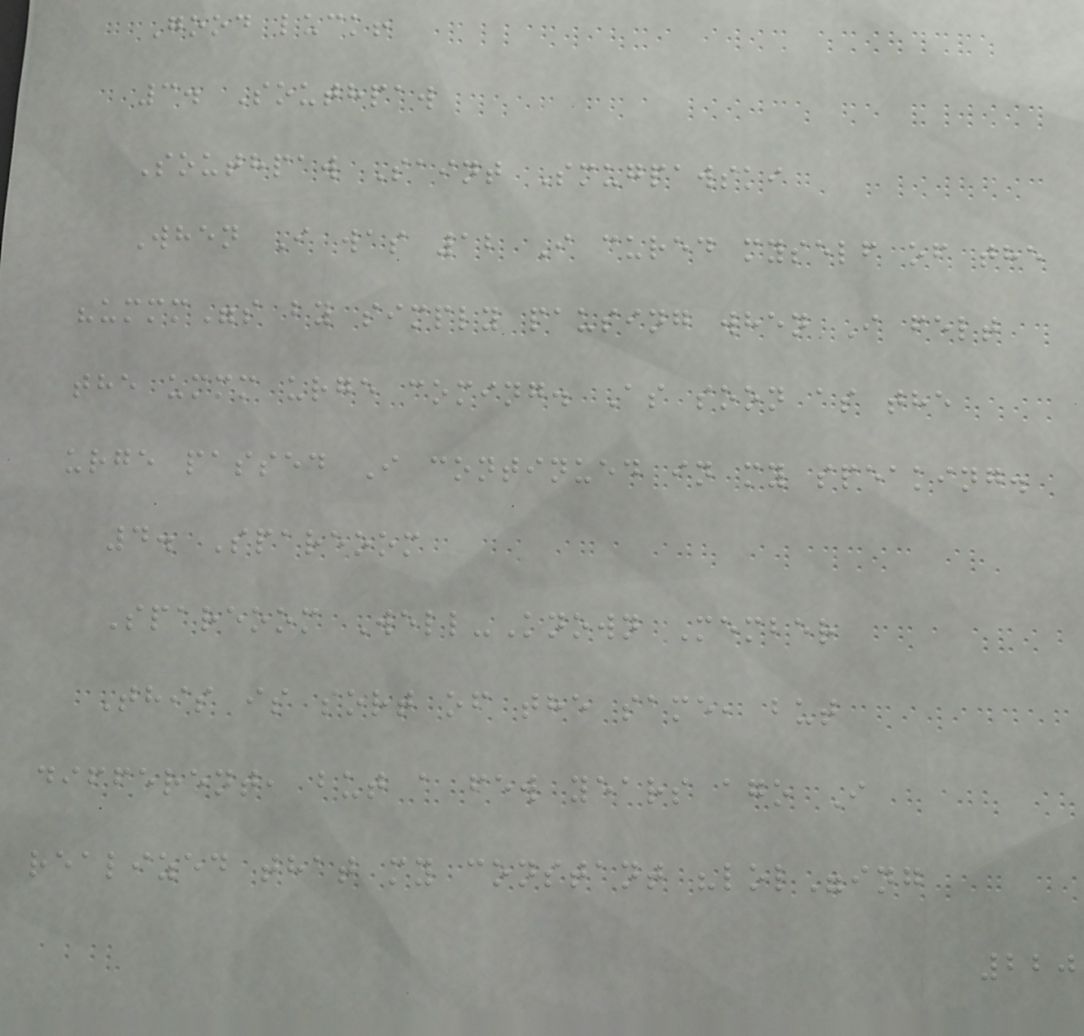Good luck!
3. Southpaw
Southpaw Saint Smugpawski
When I was 12 I cured myself of the
"ummm"s by simply pausing when I felt
the ummm urge coming. As soon as the
urge passed I continued in my speaking.
4. Spareoom
Spareoom Well-Known Member
This is sort of the same, but
different, but a few years ago I
realized that my constant "lol"ing
220
